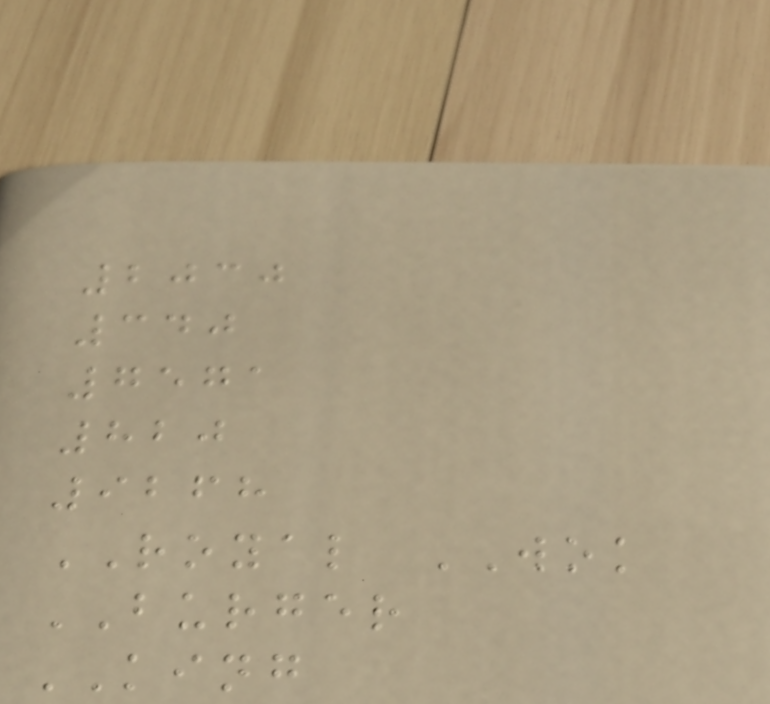2030
340
7571
820
9268
ROYAL WOK
BURGER
KING
